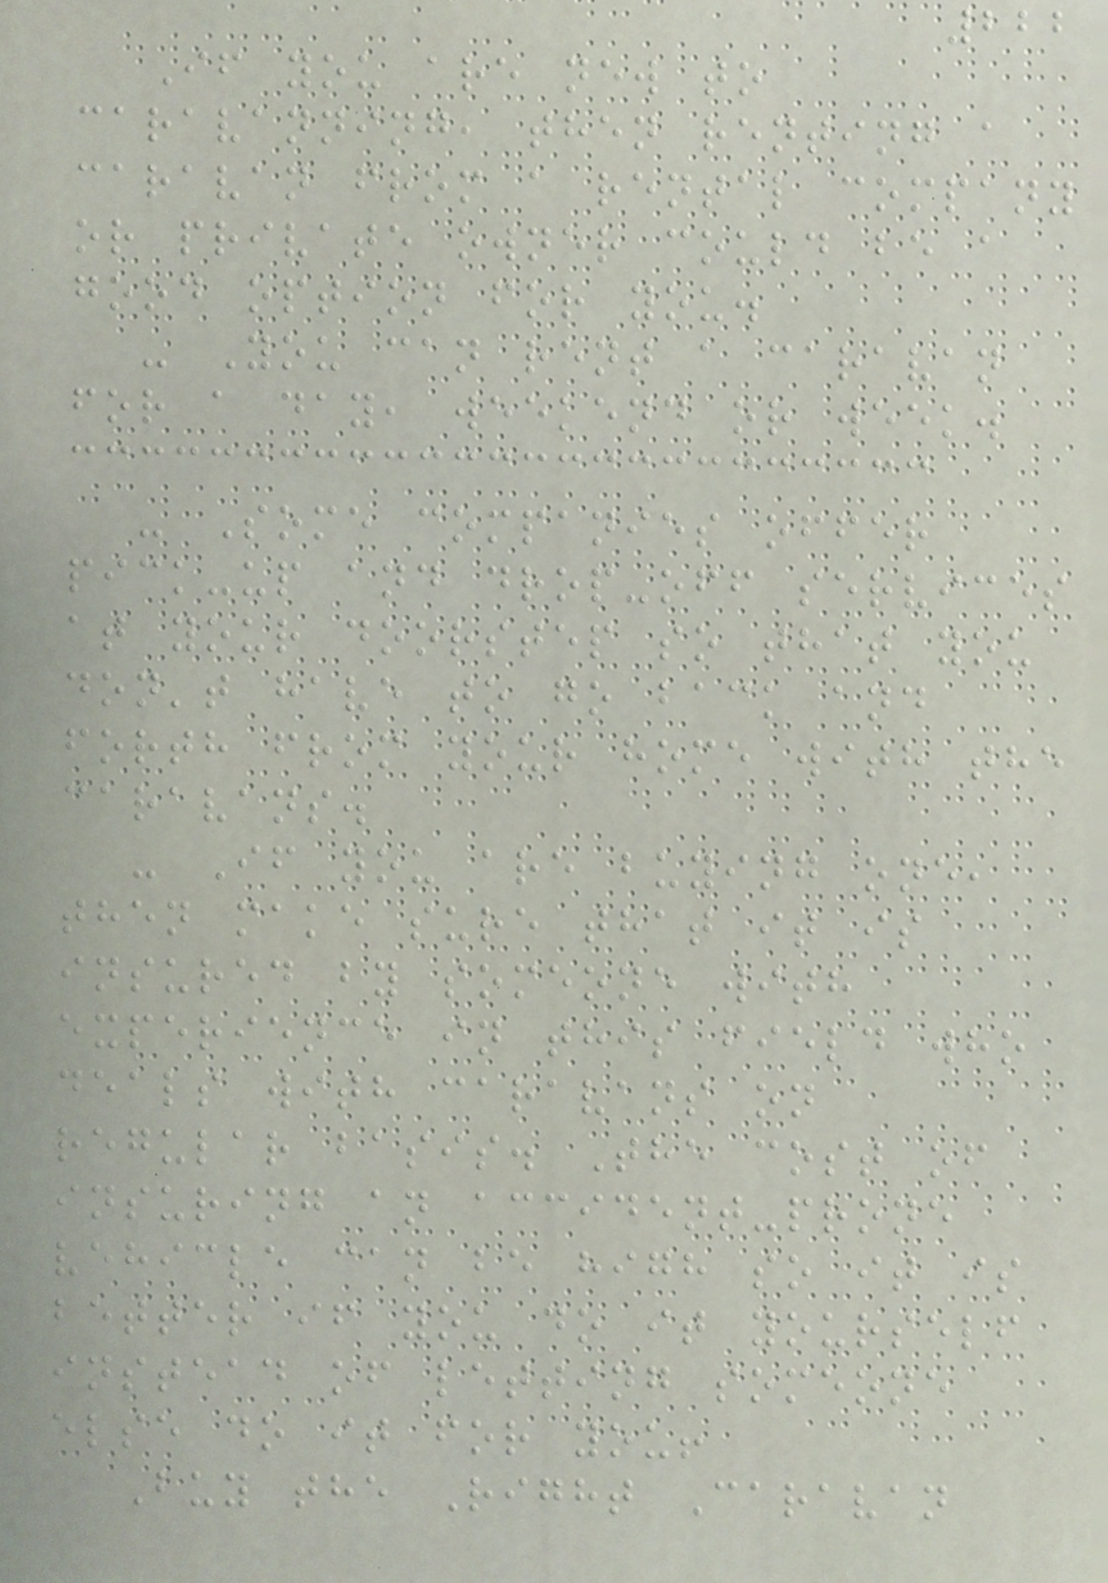222
If you are new to
caravanning, then renting a
caravan from a rental company
or private owner could be a
good option for you.
- You can rent a caravan
for a day, weekend or week.
- Some companies offer
pick-up and drop-off services
at your doorstep so that you
don't have to go back and
forth from your home with the
caravans.
- If you are buying one,
then make sure that it is
insured by someone with
experience in this field who
deals with caravans on
regular basis. The cost of
insuring an accident-prone
vehicle can be high so it is
better if you do it yourself
instead of letting someone
else do it for you!
Buy the Right Caravan
